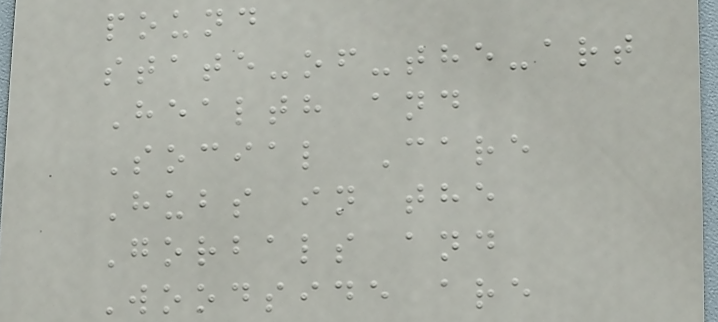pound
state-of-the-art
Health and
Social Care
Hubs in the
Gorbals and
Woodside are
